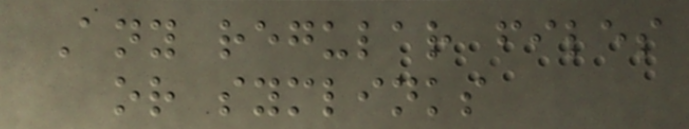Any regular files
or symlinks
